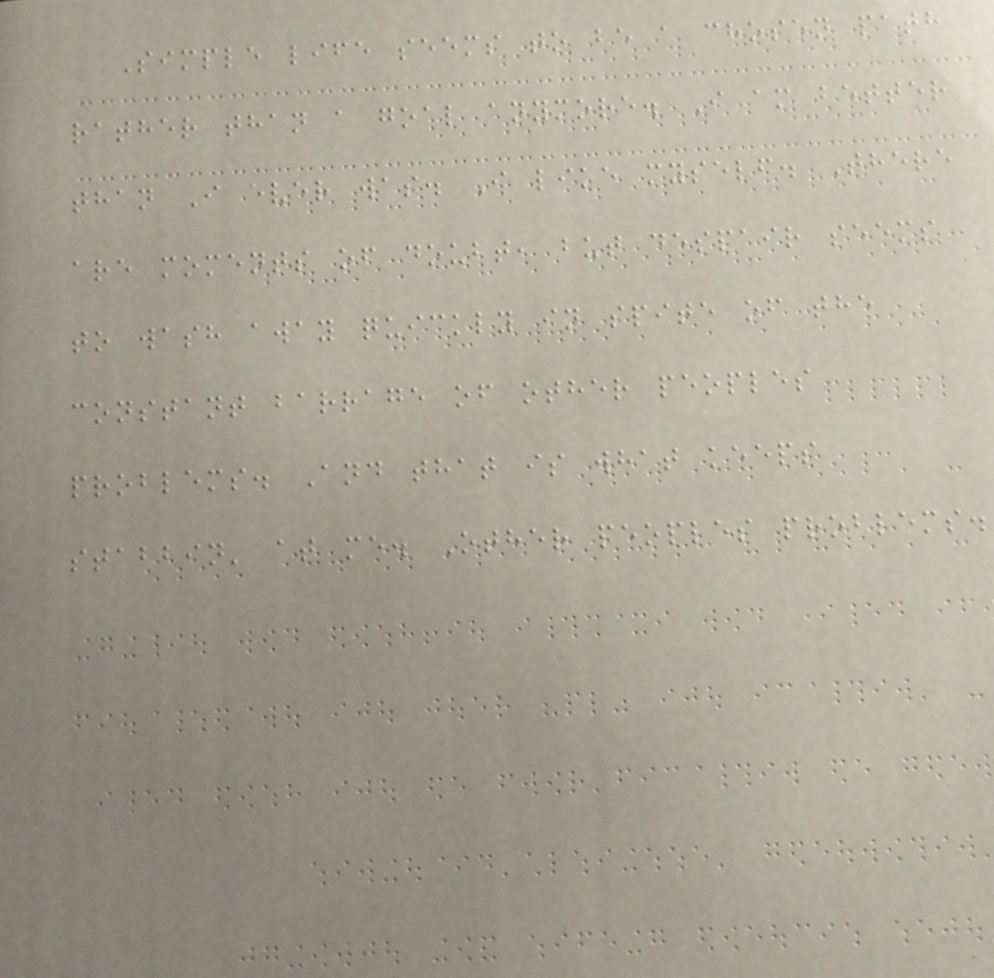Simple life seems to be a chosen path
rather than a goal anymore. I am better
than I ever was. I like myself. There
are moments of doubt, but despair seems
to wash away quickly in spite of the
constant barrage of other peoples
problems. And that is what keeps
stabbin' at me. Other peoples problems.
